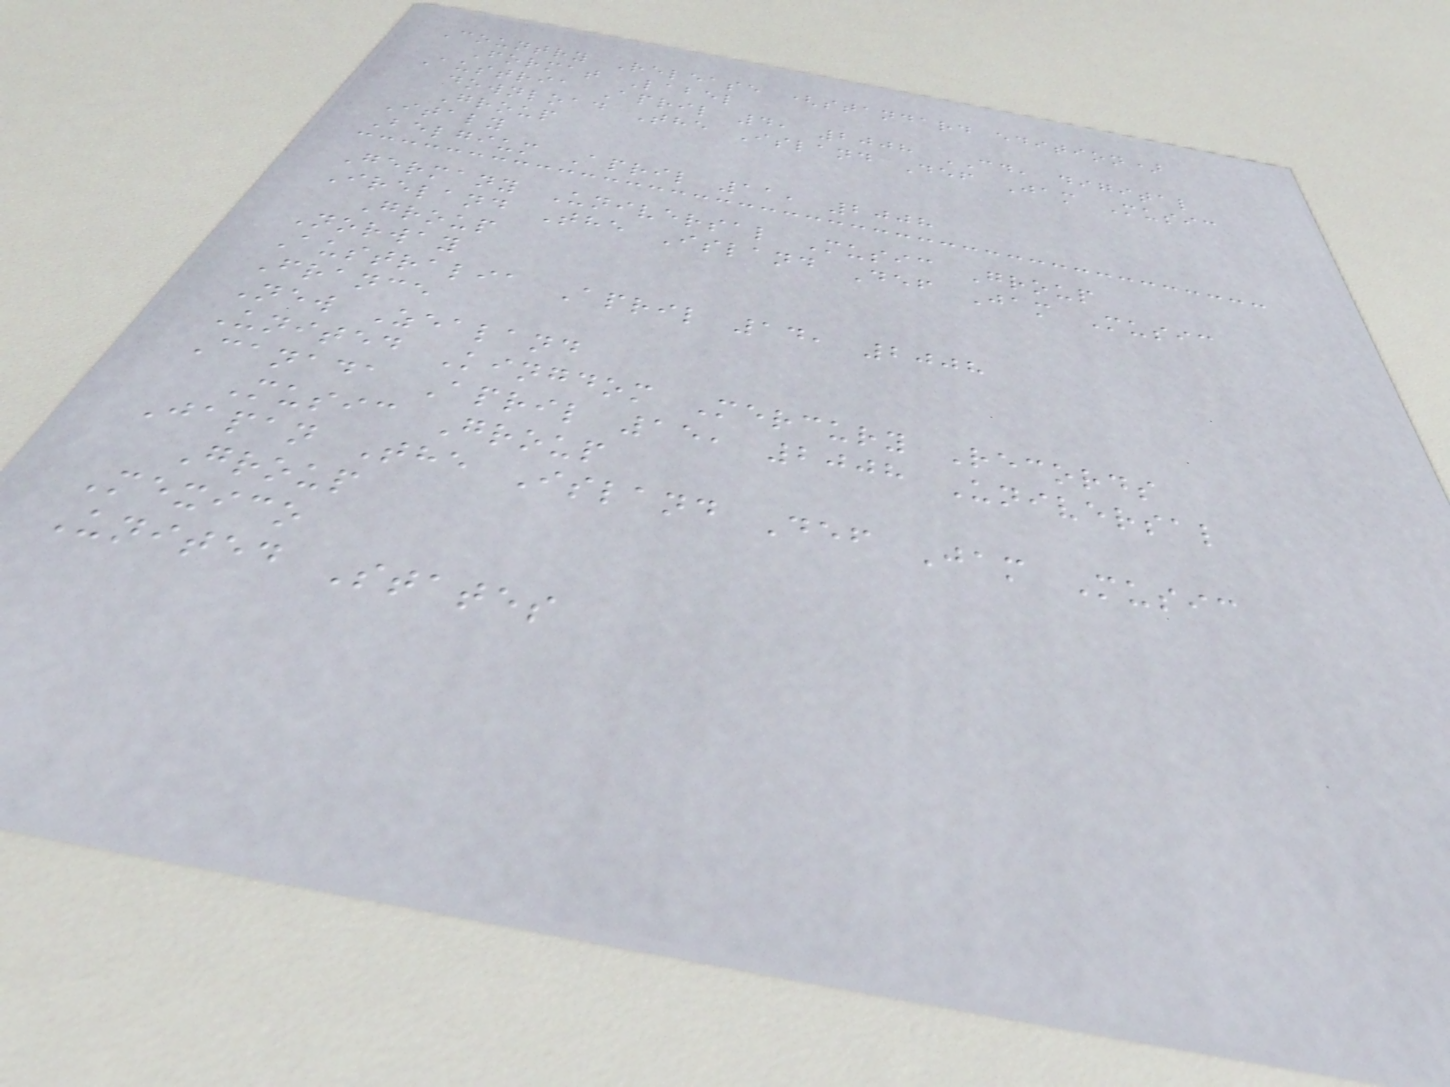Country Release (standard edition)
Format Label
Austria April 4, 2008 CD, digital
download The Island Def Jam Music
Group
Italy
Belgium April 11, 2008
Germany Universal Music Group
Ireland The Island Def Jam Music
Group
Norway
Australia April 14, 2008
France
New Zealand
United Kingdom Mercury Records
Canada April 15, 2008 Universal
Music Group
Japan The Island Def Jam Music
Group
Mexico
United States
